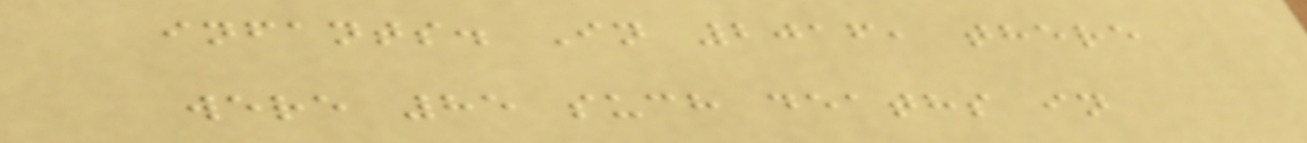infants. In 2016, there
were 85 such deaths in
